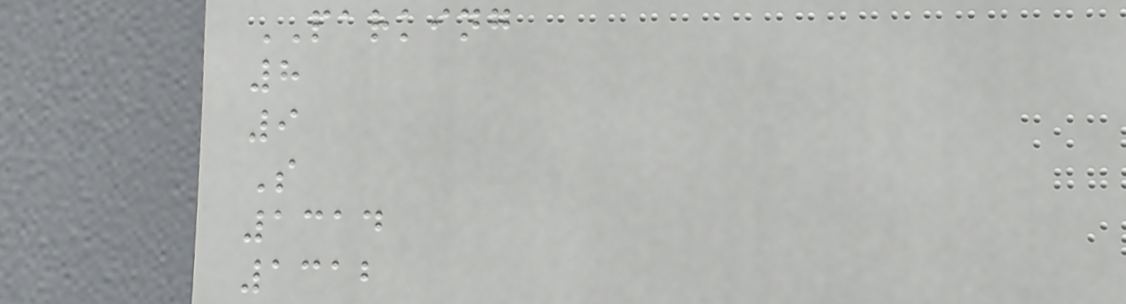PARKING
8
9
S
1314
1312
